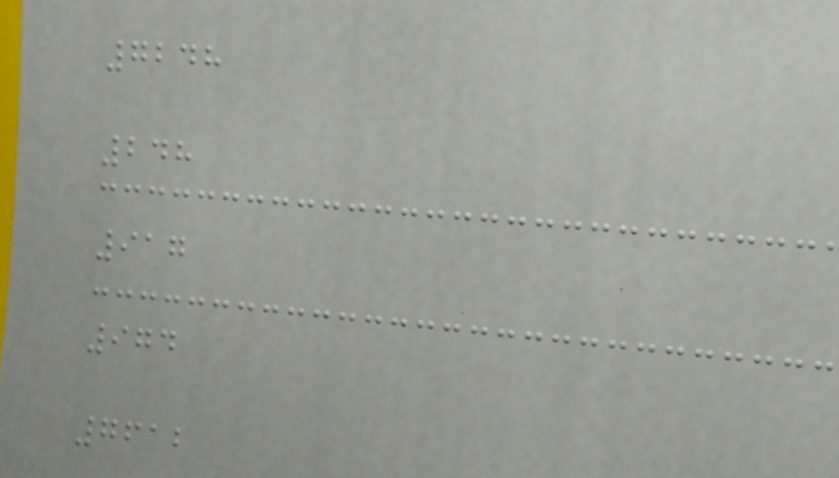7248
248
917
974
7612
